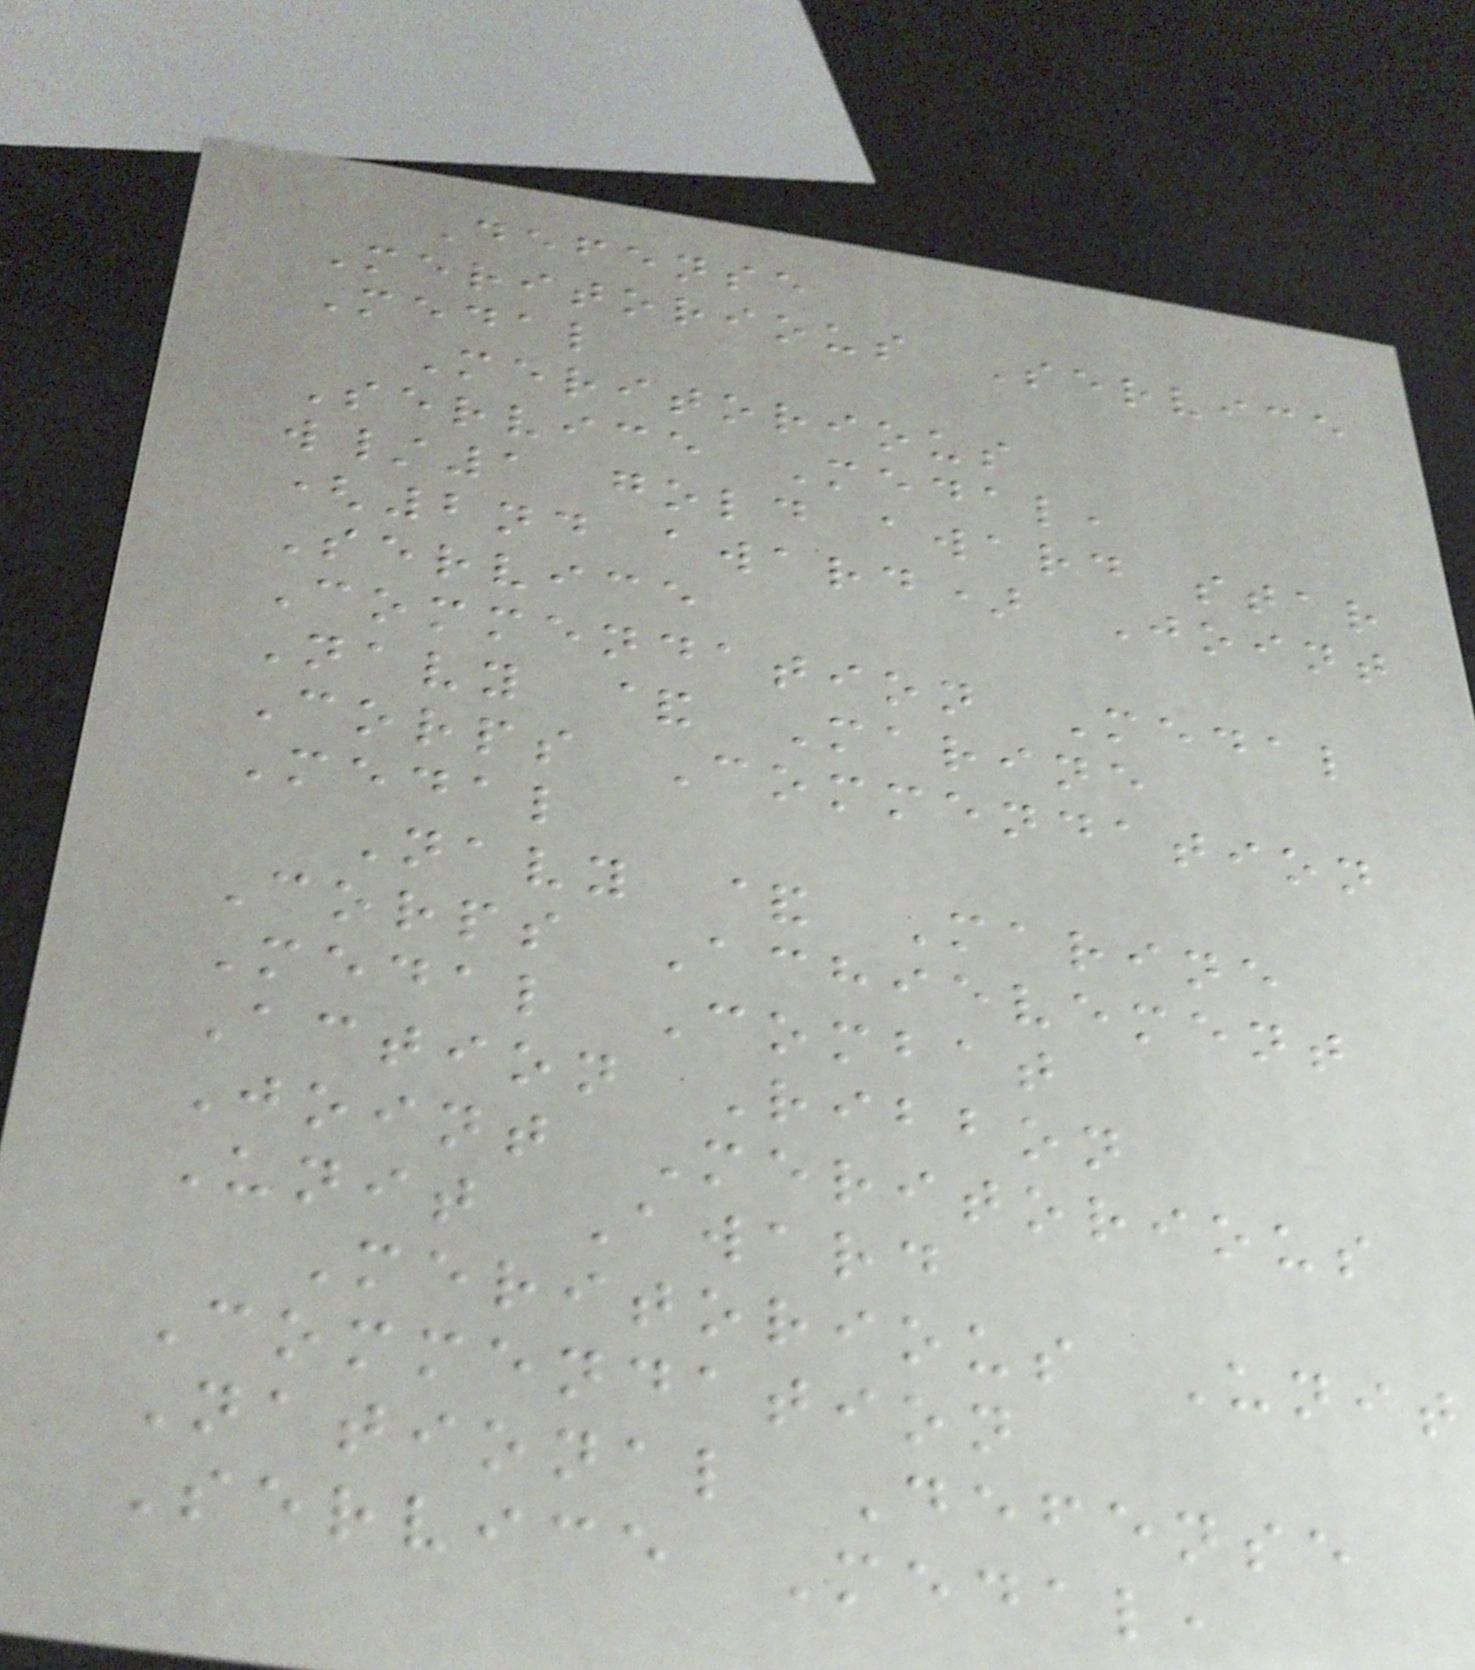Defense
Meritorious Service
Medal
Meritorious
Service Medal,
w/1 gold award star
(2nd award) Joint
Service
Commendation Medal
Navy & Marine
Corps Commendation
Medal
Navy & Marine
Corps Achievement
Medal Combat
Action Ribbon
Joint Meritorious
Unit Award
Meritorious Unit
Commendation
National Defense
Service Medal,
